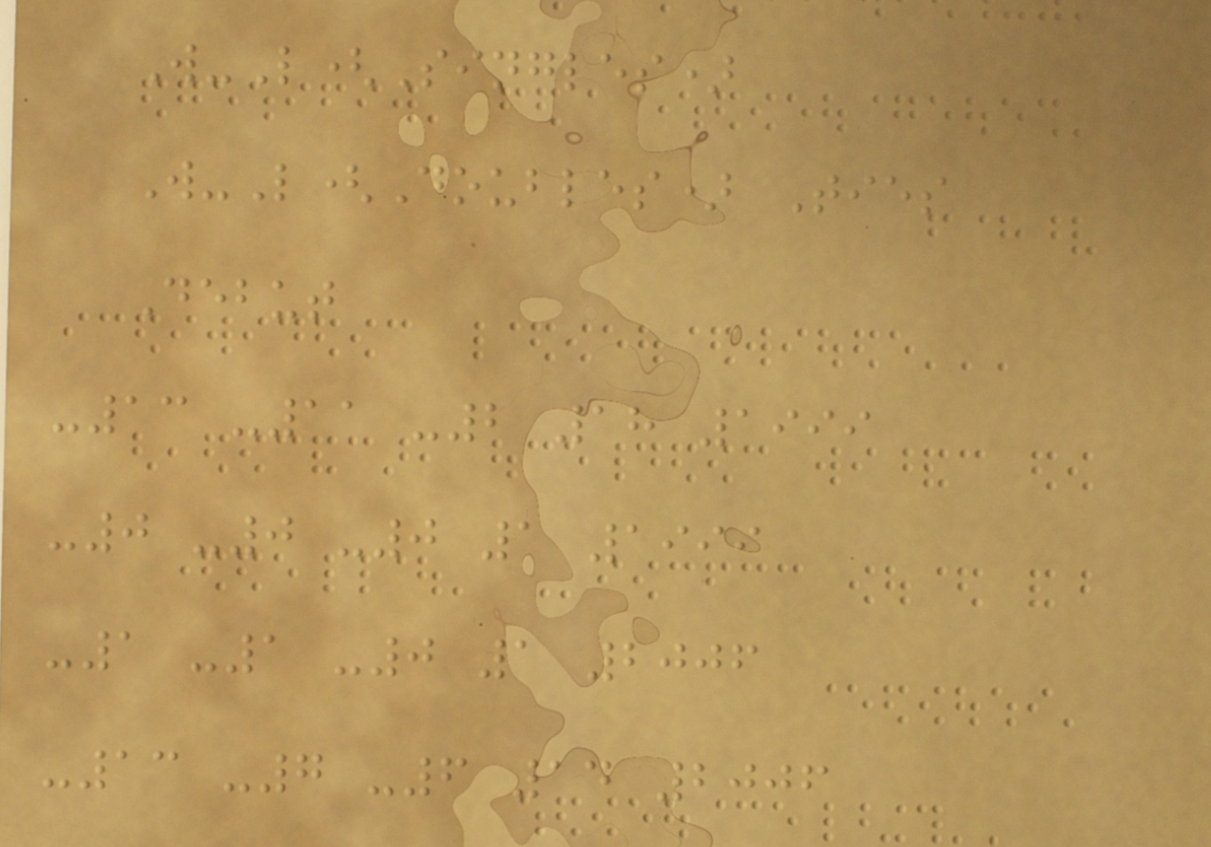W-L(Singles)
W-L(Doubles) Ties
Debut
-13 -11 -2 18 1999
-0 -0 -0 1 1999
-1 -1 -0 1 2006
-13 -7 -6 14 2006
